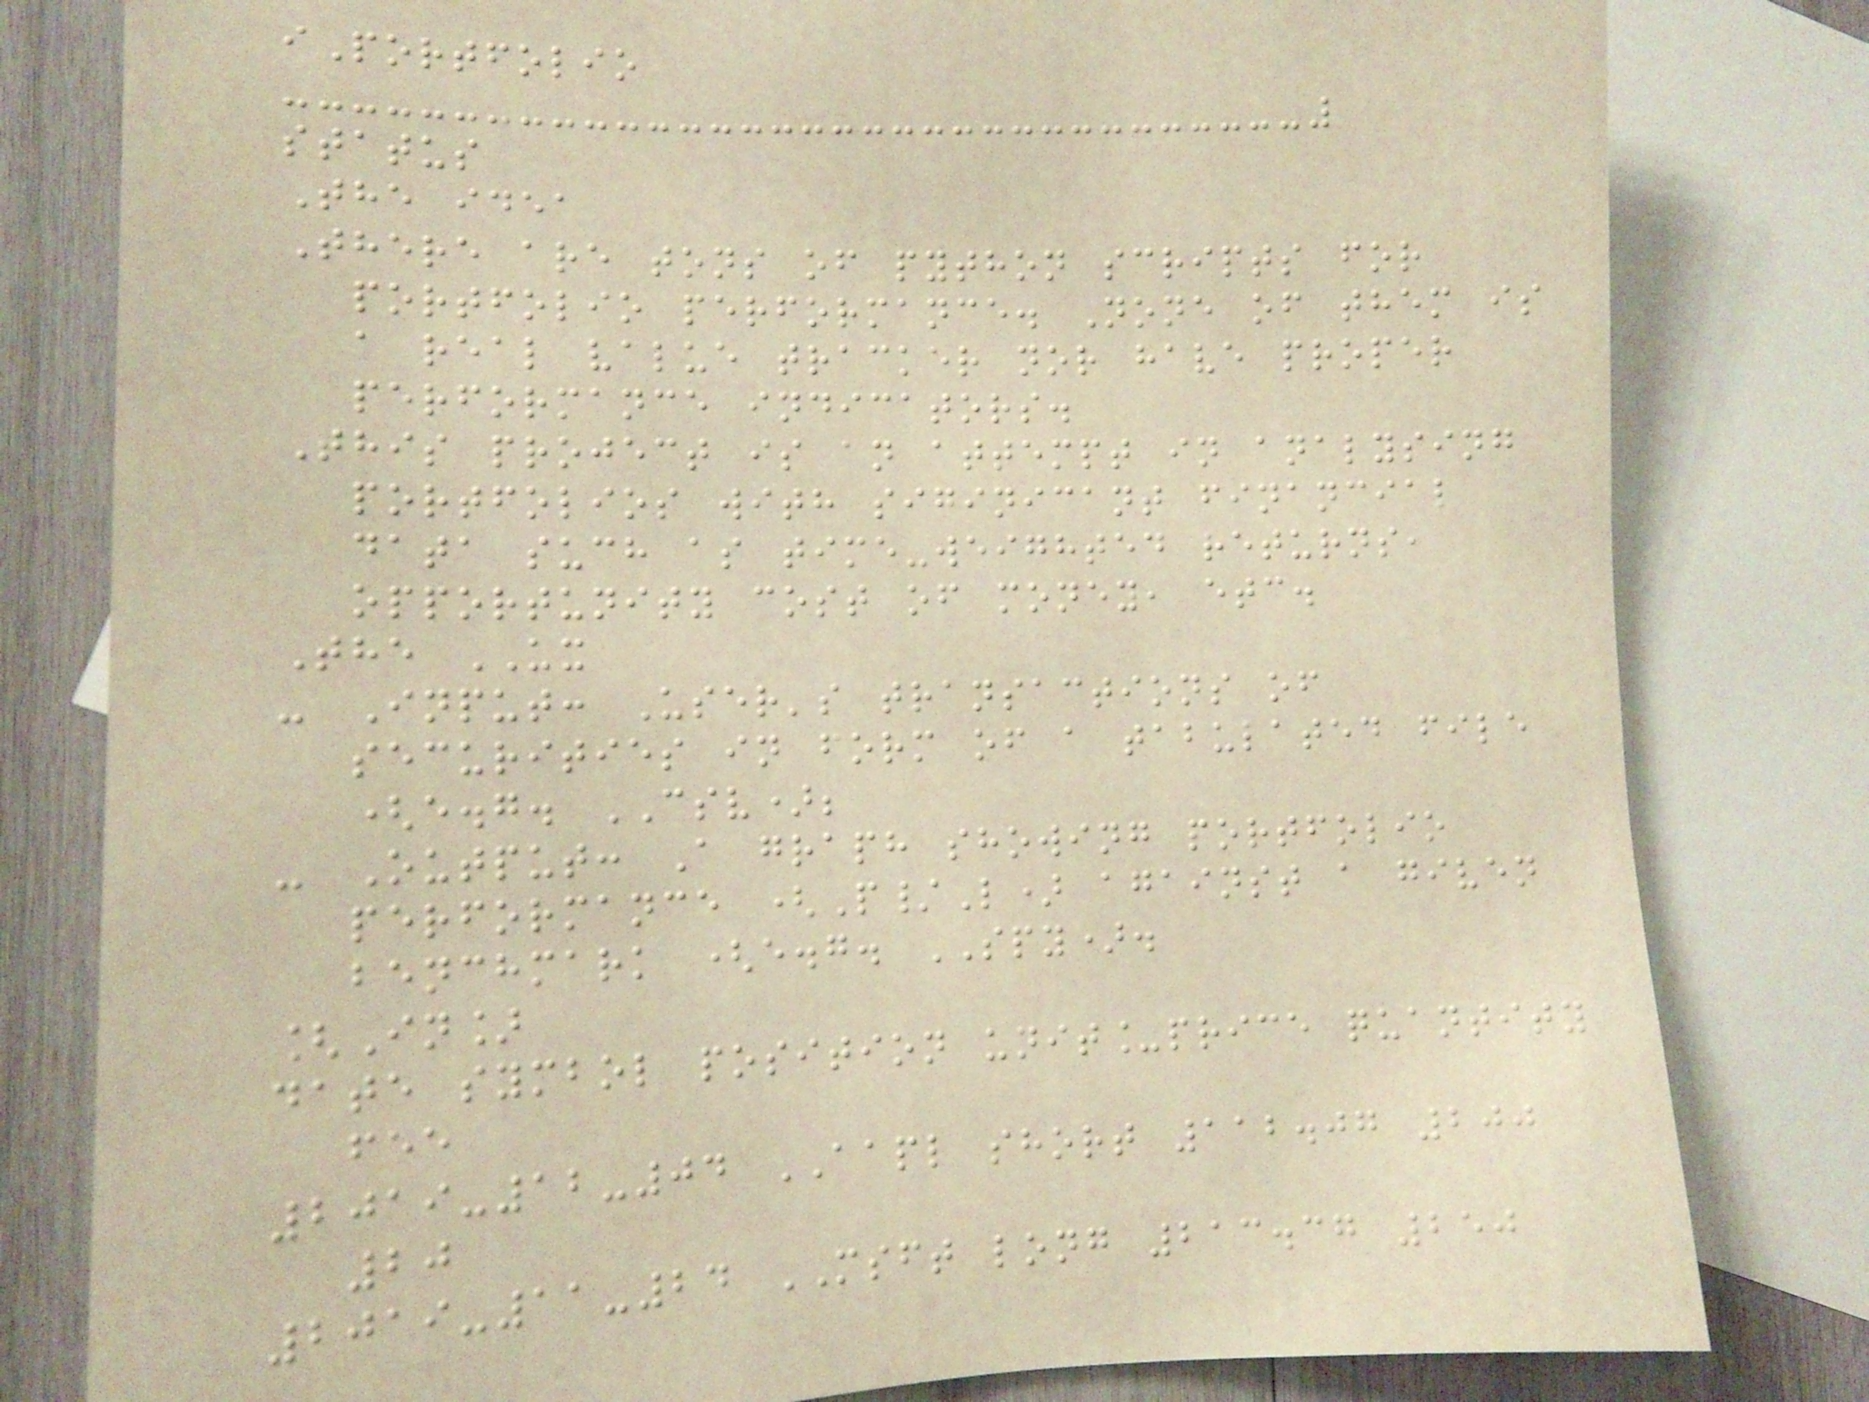iPortfolio
status
The idea
There are tons of python scripts for
portfolio performance. None of them is
a real value tracker nor have proper
performance indicators.
This project is an attempt in analysing
portfolios with siginicant financial
data such as time-weighted returns,
opportunity cost of money, etc.
The UX
- Input: User's transactions of
securities in form of a tabulated file
(e.g. CSV);
- Output: A graph showing portfolio
performance (P/L) against a given
benchmark (e.g. SPY).
[In]
date symbol position unit_price quantity
fee
2019-12-04 AAPL short 112.07 200
20
2019-11-24 MSFT long 213.37 250
